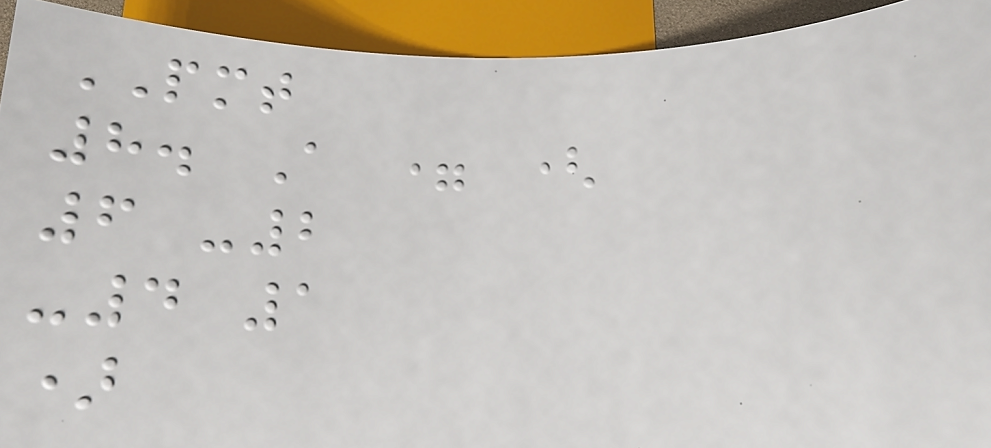PMT
8. A = (
6 -2
-4 1
)
